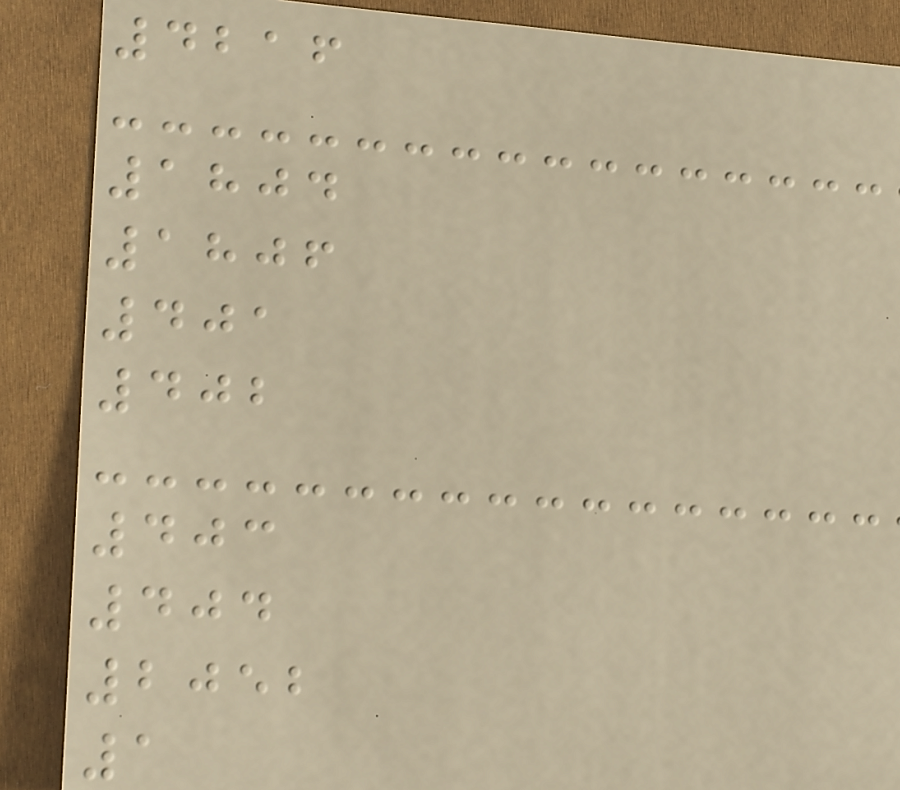4216
1804
1806
401
402
403
404
2052
1
